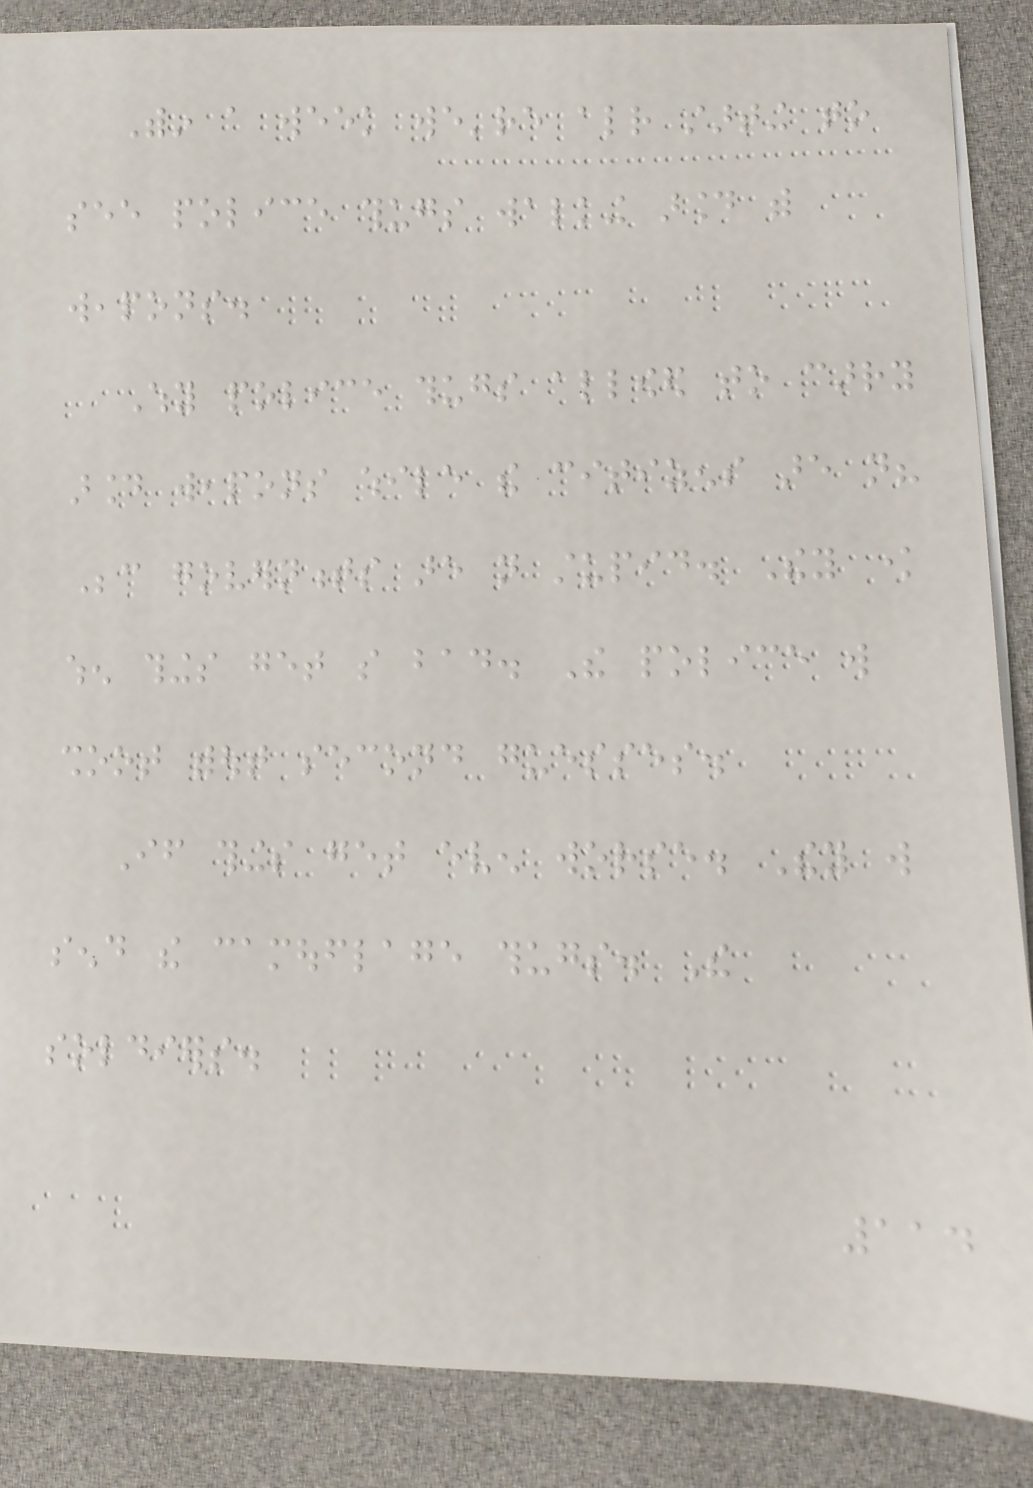Within a week we're already starting to
see police thugs walking around with
weapons.
Why police thugs allowed to carry
around weapons while the citizens are not?
Because governments are not stupid. They know
when things get so bad. The police will
shoot without second guesses.
If things get even worse. They will
send the camouflage thugs. The
soldiers.
114
